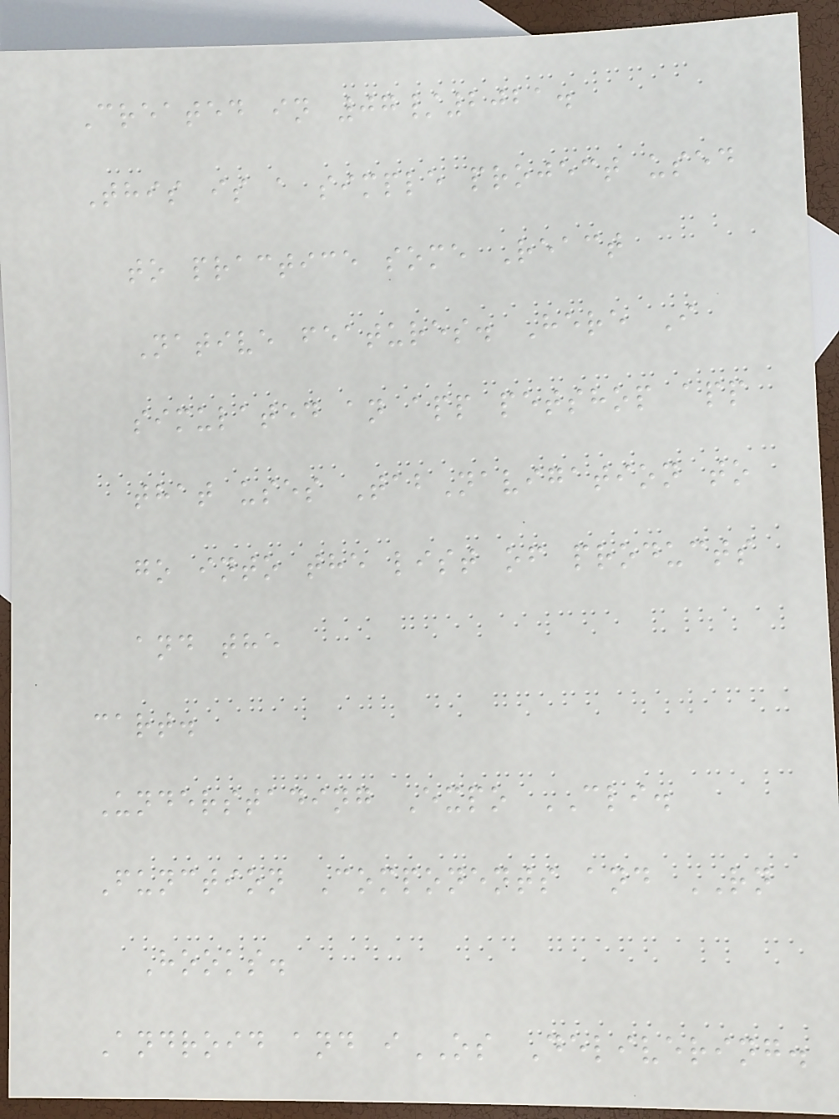Created in 07/2021.
This is a simple project used
to practice some React
Native features. Here I
simulated an app petshop app
that uses TabNavigation to
go into the list of products
and the
cart.
Understading Expo CLI.
Function Components and RN
Hooks.
Android and iOS Delivering.
